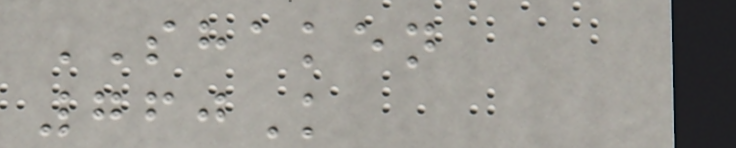SHAKEN
760K
